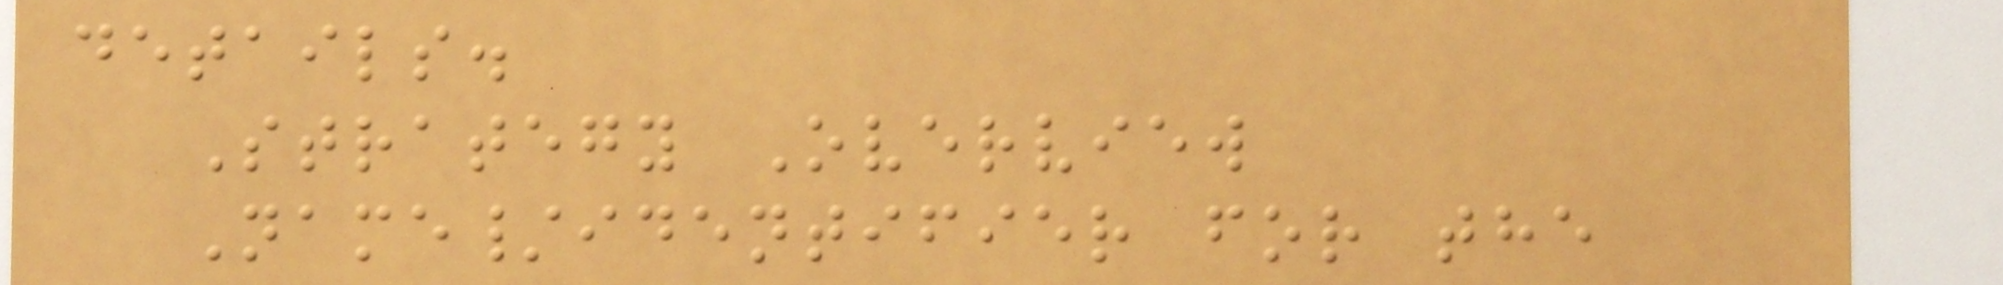details.
Strategy Overview
Name/identifier for the
